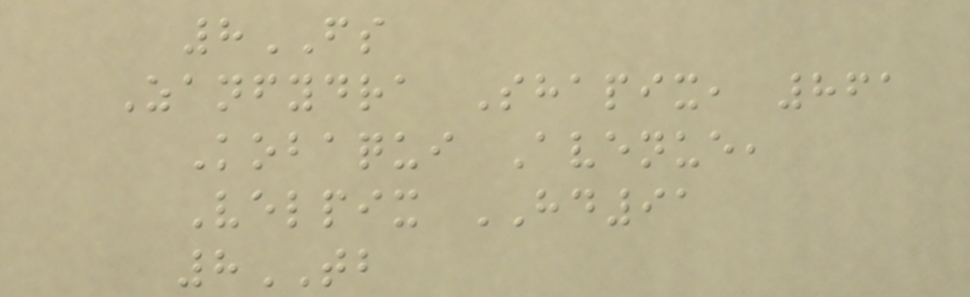8FS
Zanfydra Shapix, 861
Kobaqui Avenue,
Velpix HD91
8TB
